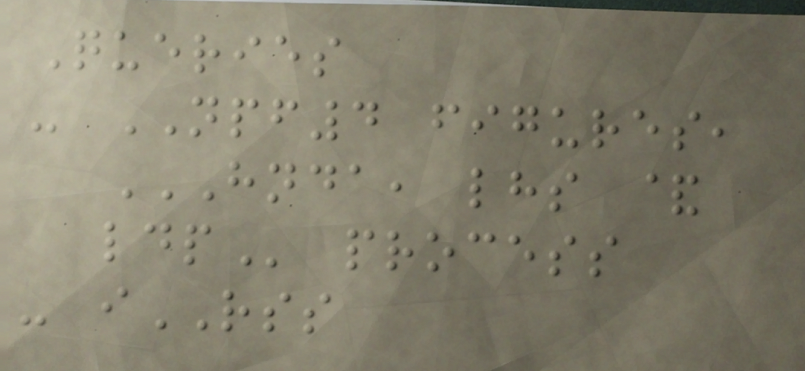Queries
- NPF4 figures,
HNDA, LHS &
LDP process
- iRSS
